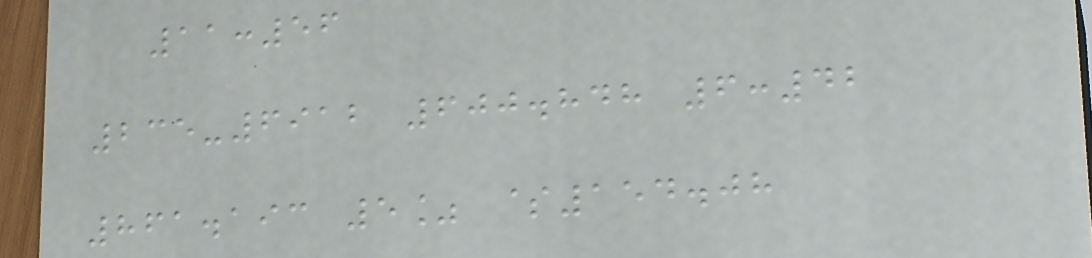11:56
235-6912 600.848 6:42
861.193 5% $154.08
